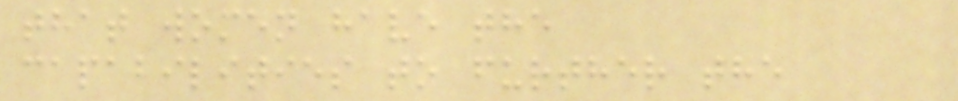that women have the
capabilities to further the
